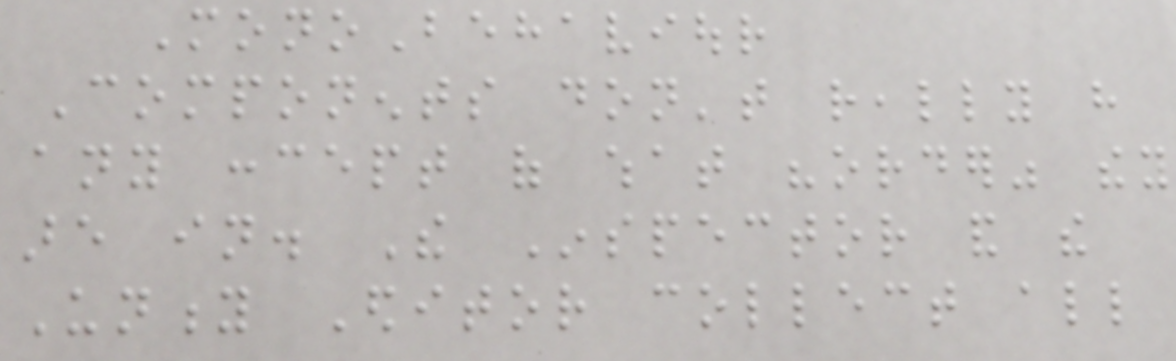MonoBehaviour
Components don't really have
any concept of what "order" they
are in. The Inspector and the
Unity Editor collect all
